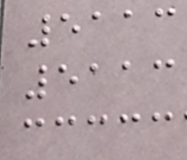5113
5113
